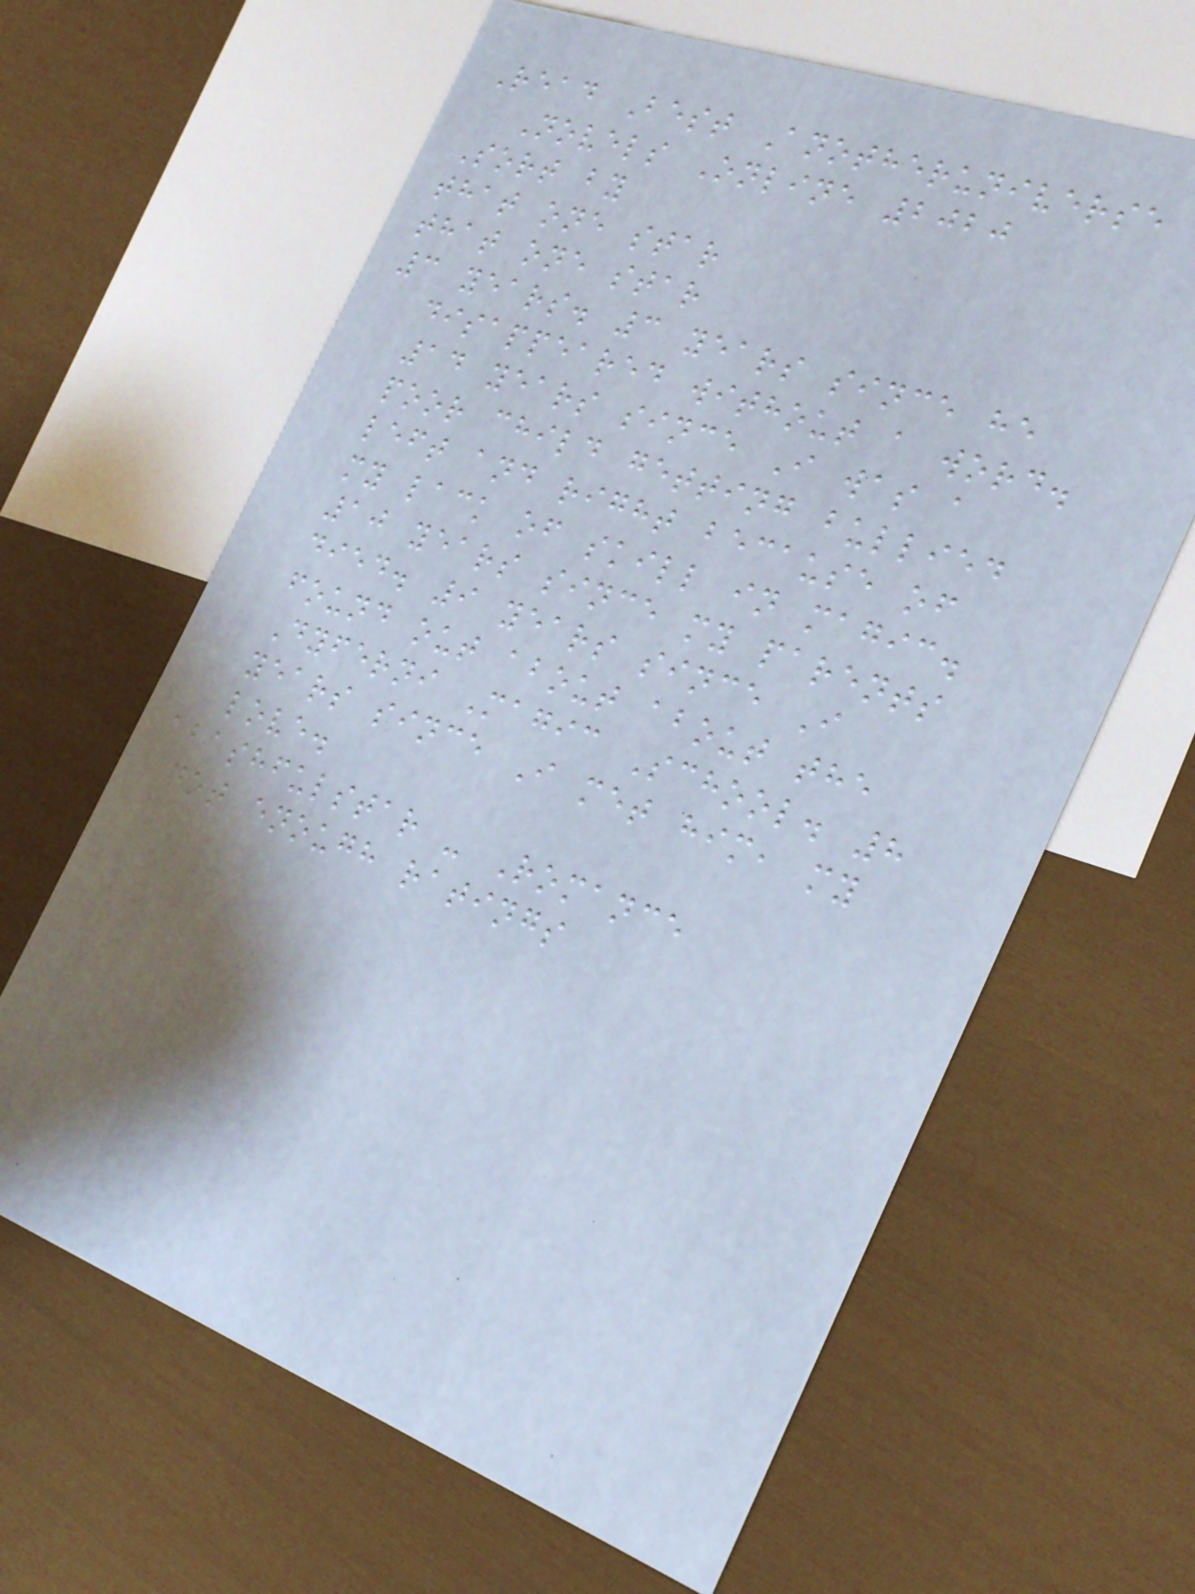Read Best Anotheruniverse
Novels Online 2020
Sort by
that one star
that one star
3 years. 3 years since he
disappeared without a word.
14 years since I was a
poor child getting bullied
left and right because of
my lack of skill in magic.
10 years since my parents
died. 9 years since I
found out about about the
Dyferni Magic School. 8
years since I met him, my
love.
abashfulstar - Romance
Not enough ratings
